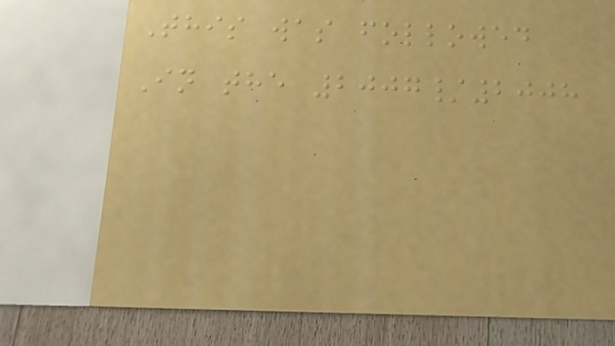This was followed
In the 2007/2008
